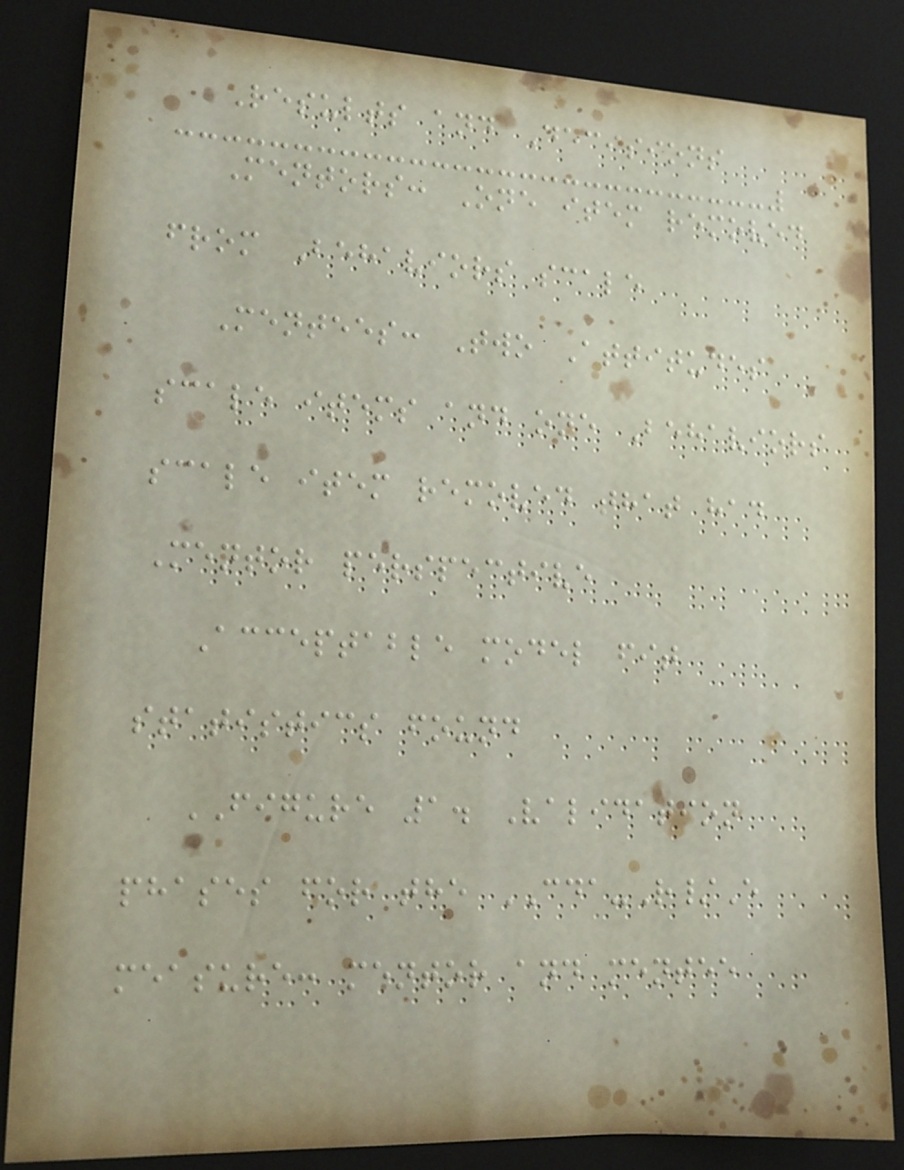Results and Decisions
Mentors: One item removed
from Behaviors scale
Mentees: Two Attitudes
scale items and one Behaviors
scale item removed that had
Mentor perspective
Acceptable model fit
statistics found
FIGURE 1. Validation
phases for the CDA-R/E
measure: mentor and mentee
